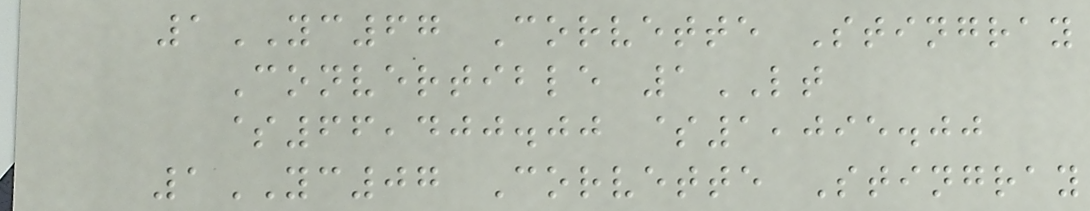1YC67 Corvette Stingray
Convertible 1LT
$66,400.00 $1,095.00
1YC07 Corvette Stingray
